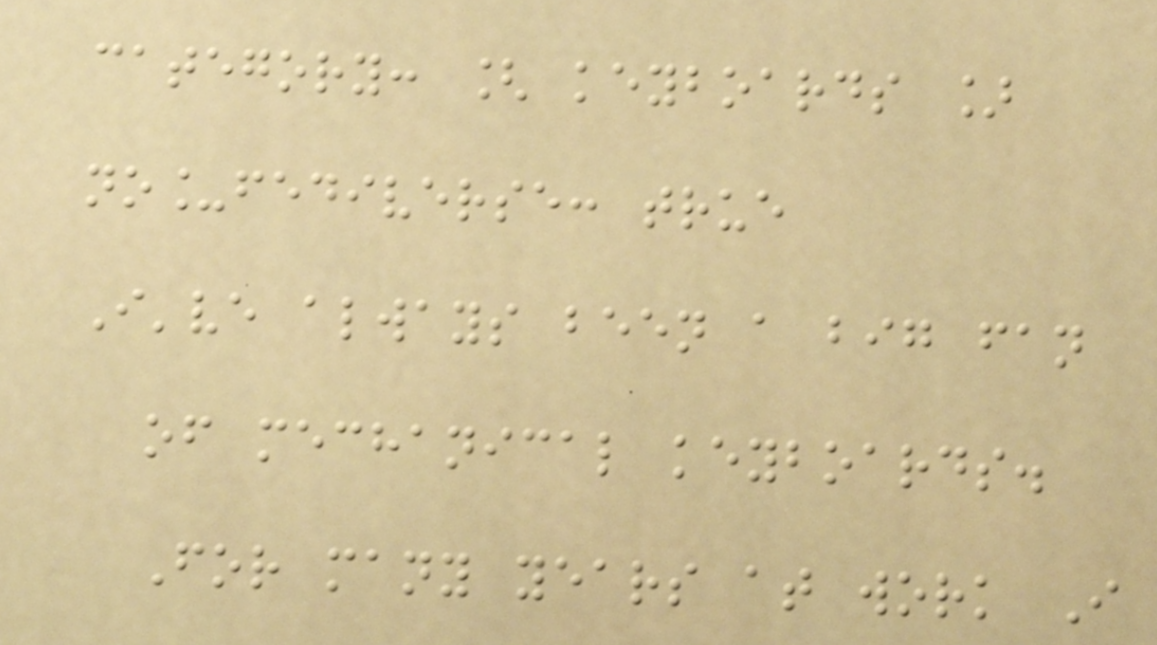category: [ keyboards ]
no_fediverse: true
I've always been a big fan
of mechanical keyboards.
For many years at work I
